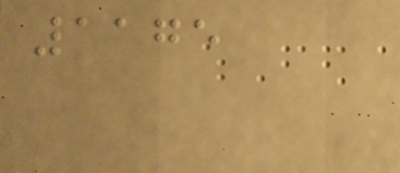1175
